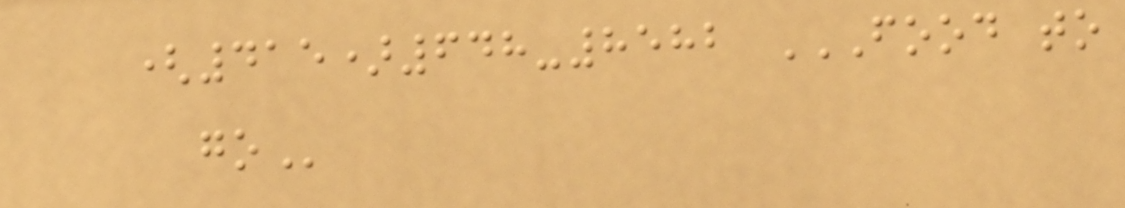(415)648-8582 FOOD TO
GO
